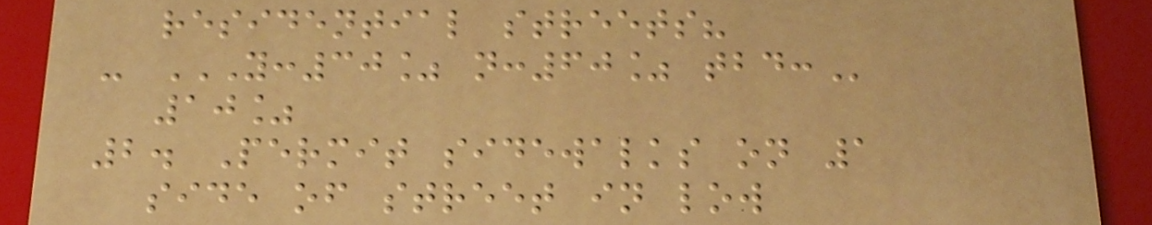residential streets?
- Y:30% N:60% TBD:
10%
2. Permit sidewalks on 1
side of street in low
